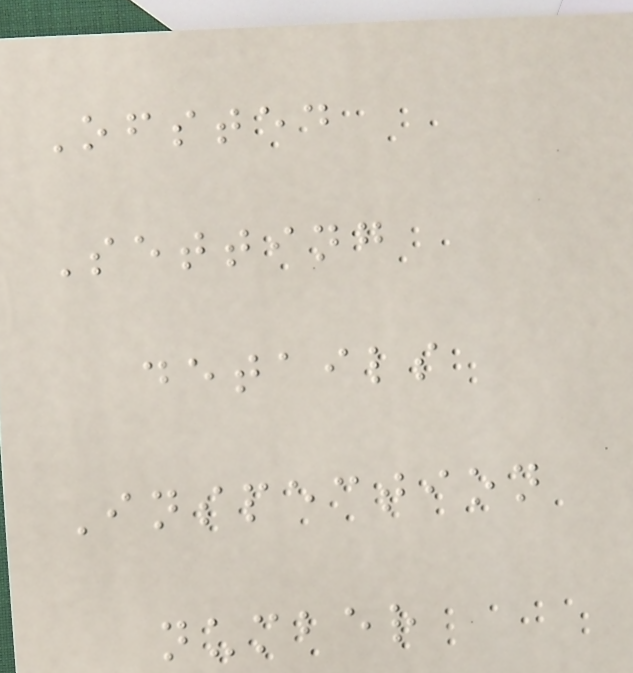Ofsted
Setting
details
Inspection
number
